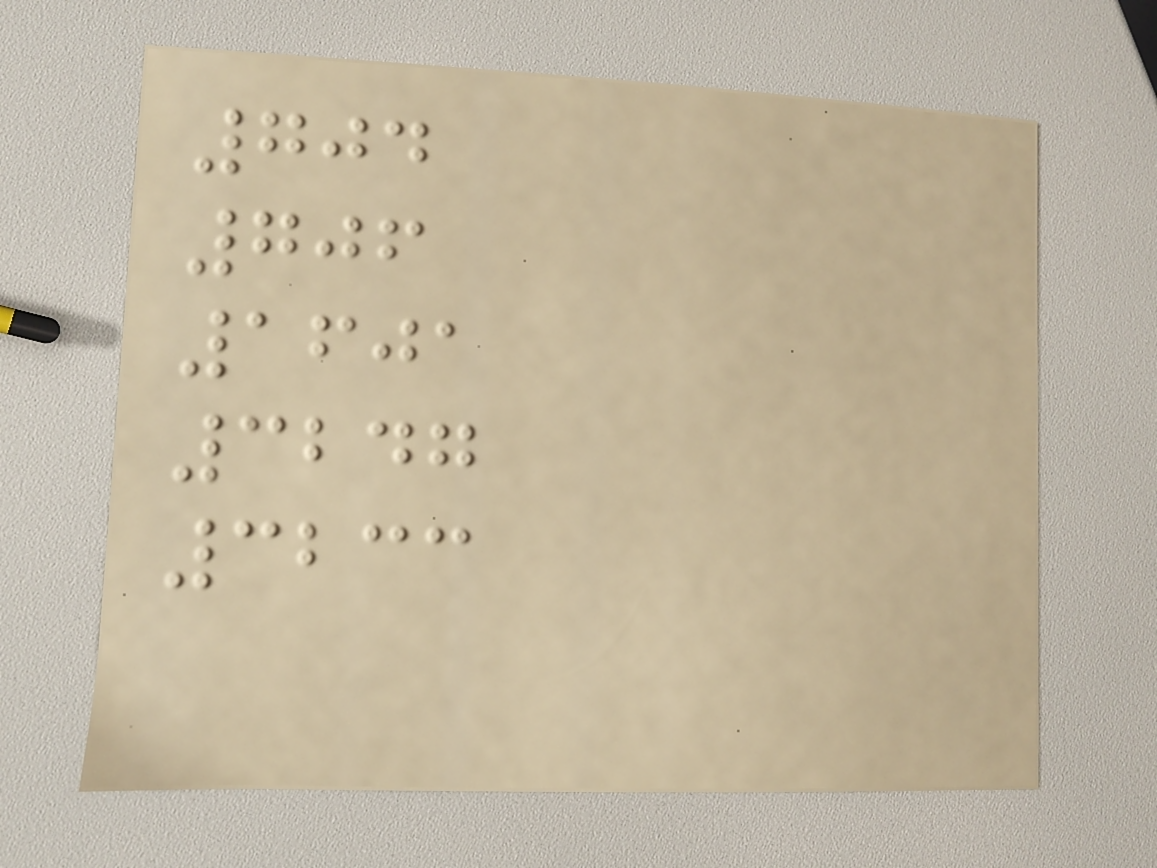704
706
1601
3247
3233
